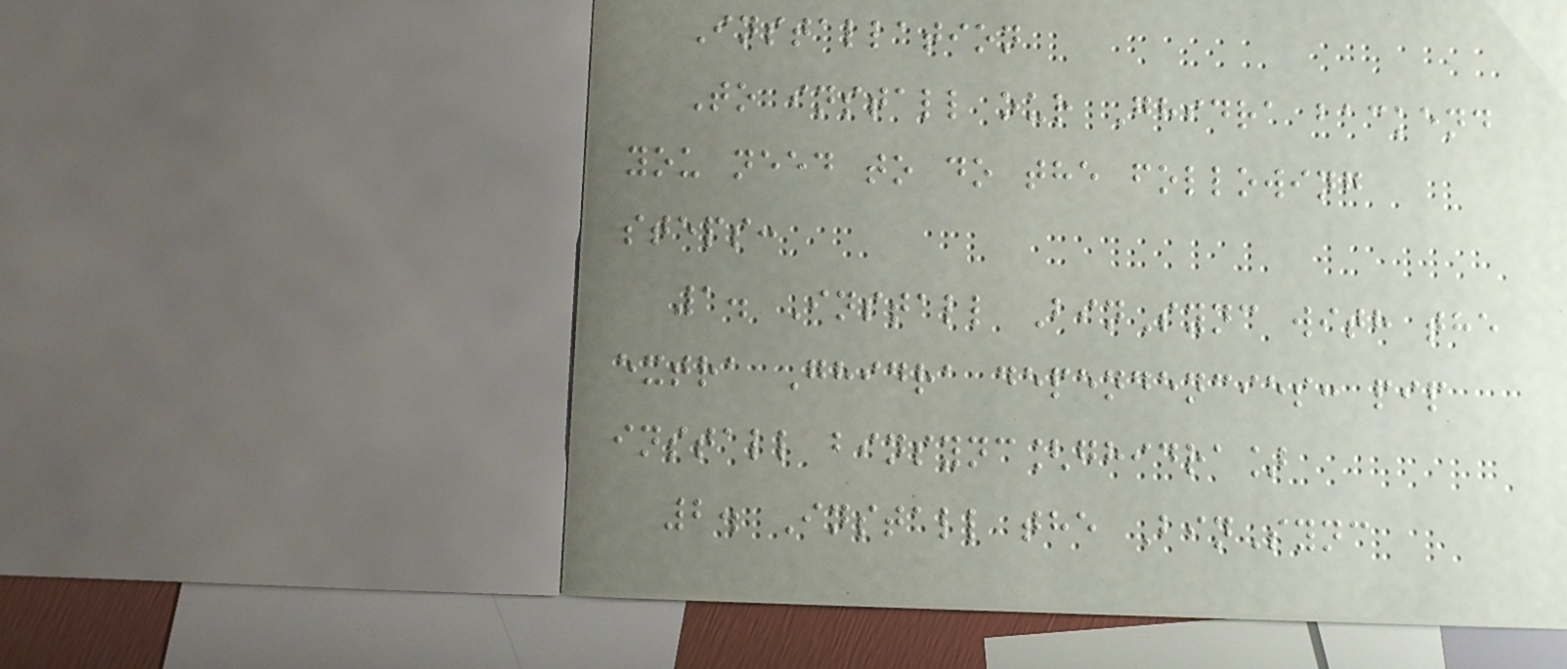Installation
To install our Ghidra backend
you need to do the following
steps:
1. Install BinSync with the
extra Ghidra dependencies: pip
install binsync[ghidra]
2. Install the BinSync
